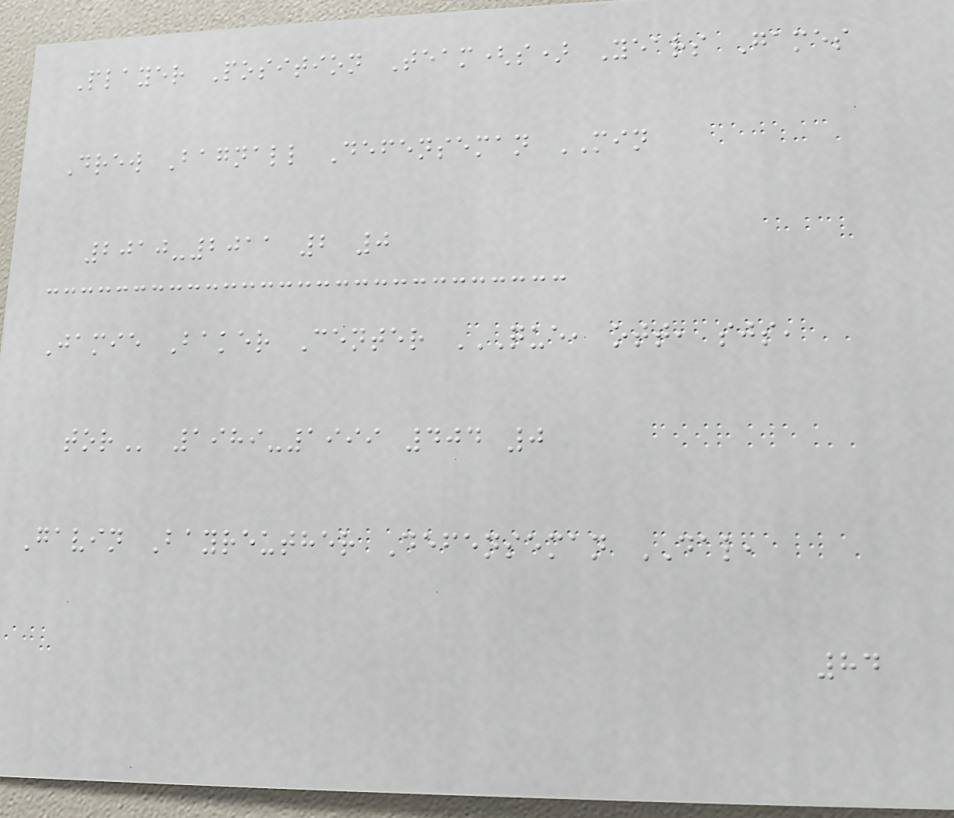Player Position Team(s) Years Games
Drew Bagnall Defenseman MIN
2010-2011 2 0
Jamie Baker Center QUE, OTT, SJS,
TOR 1989-1999 404 0
Gavin Bayreuther Defenseman DAL,
84
